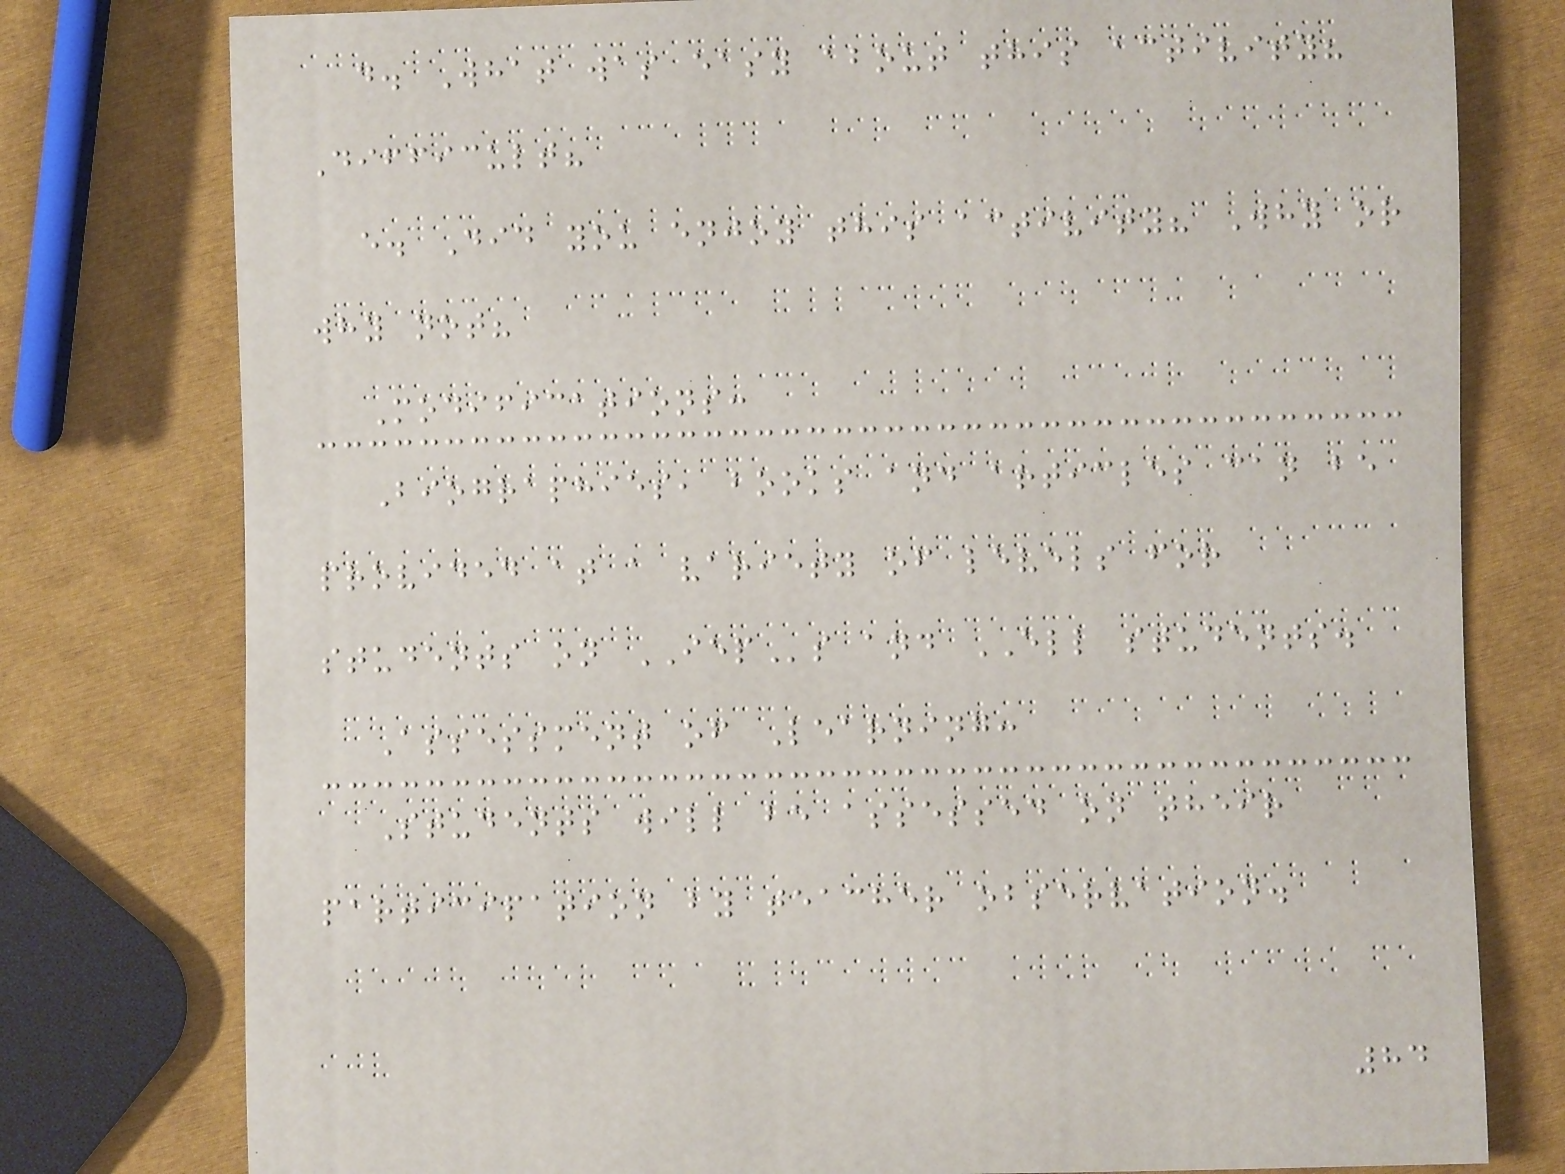d. What was easy about this activity?
Difficult?
e. Did you enjoy this activity? Why or
why not?
Modifications:
Biographies, books and articles can be
provided at a variety of levels for
students on IEPs and ELL students.
Assessment of Learning:
Students will be assessed on their
participation by teacher observation.
84
